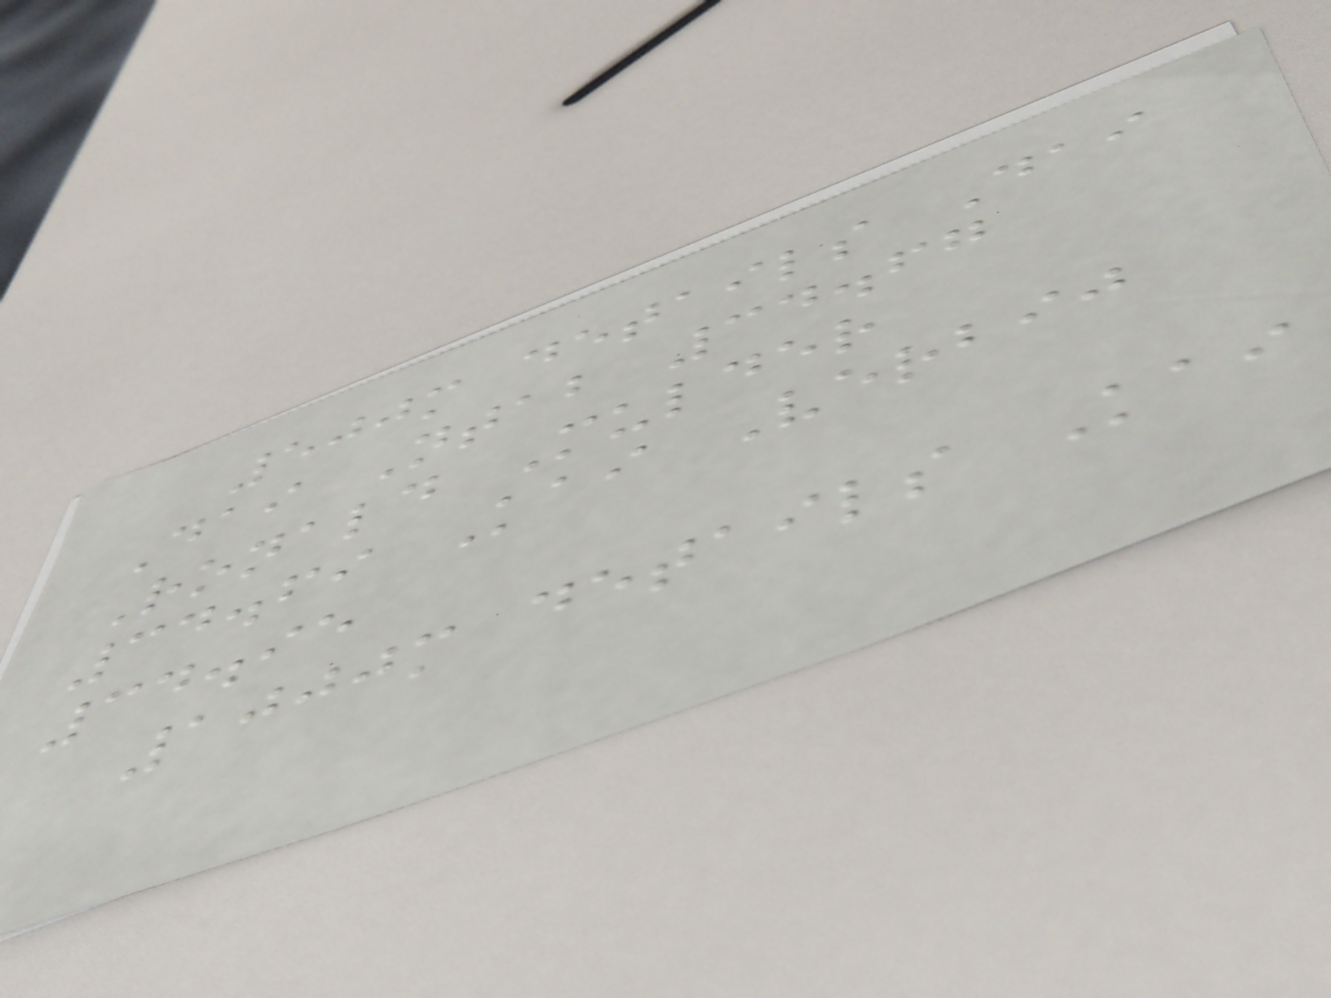500m details Dai
Dai Ntab 34.67
Ronald Mulder
34.69 Kai Verbij
34.95
1000m details Kai
